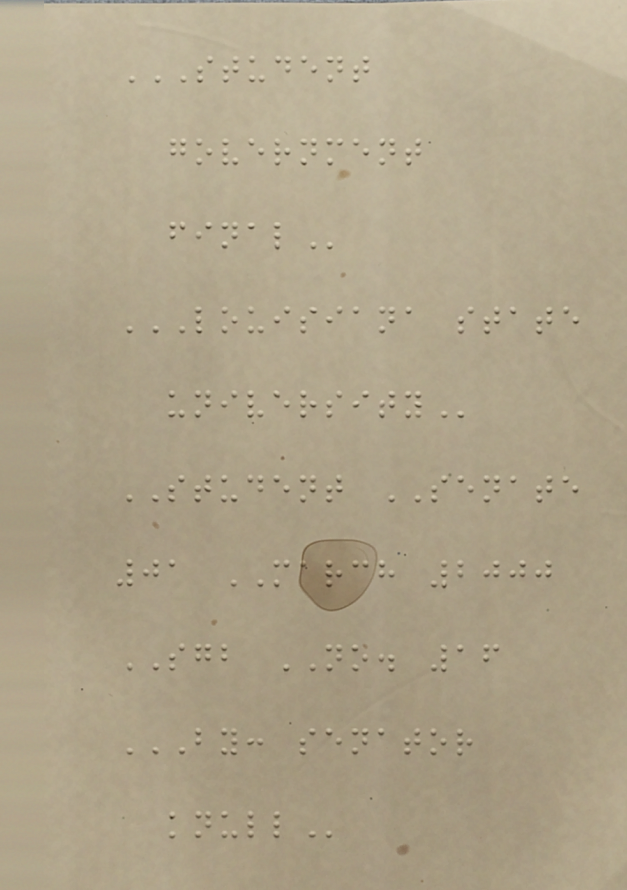STUDENT
GOVERNMENT
FINAL
LOUISIANA STATE
UNIVERSITY
STUDENT SENATE
01 MARCH 2000
SGB NO. 16
BY: SENATOR
KNULL
